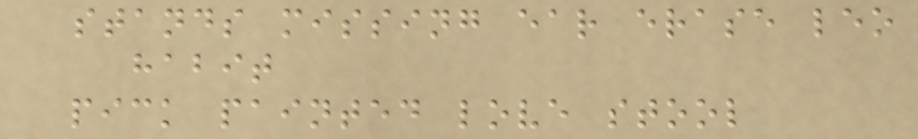stands missing ear erase leo
habit
pick painted love stool
